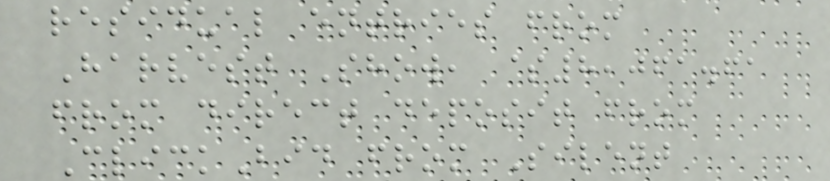residual entries from
Harvest Show, $8,061.61
from direct deposit from
ClickBid from Silent
